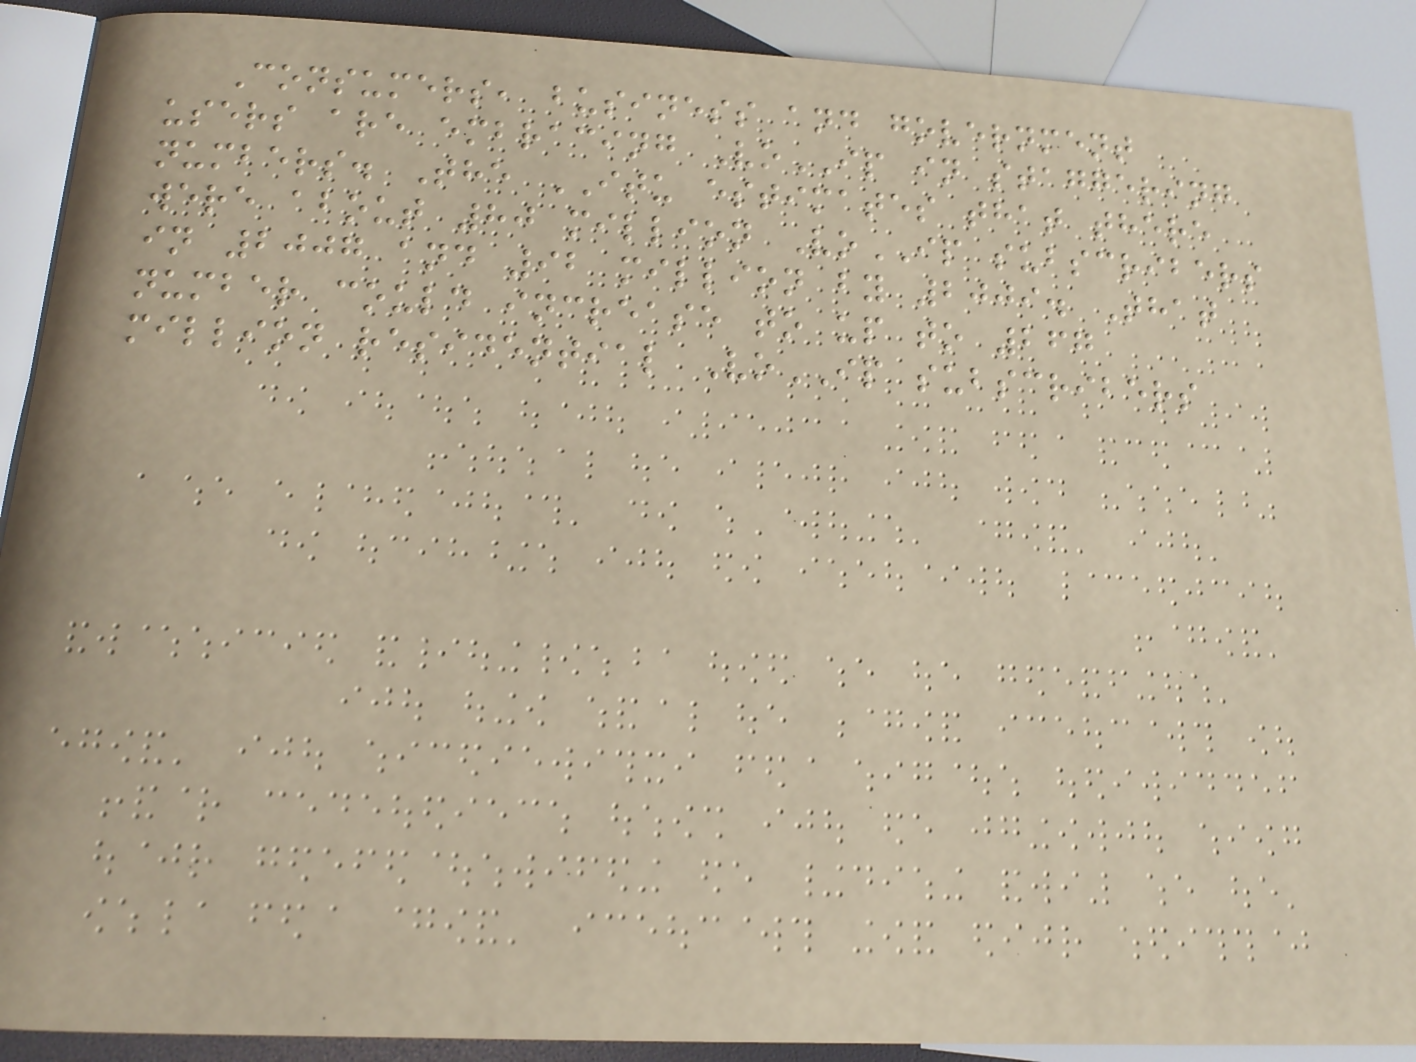Consumers, business and government
users are embracing VoIP in staggering
numbers. The ITU estimates that there
were about 80 million VoIP subscribers
in 2007 and 92 million by 2009. That
number could increase to up to 267
million residential VoIP subscribers
